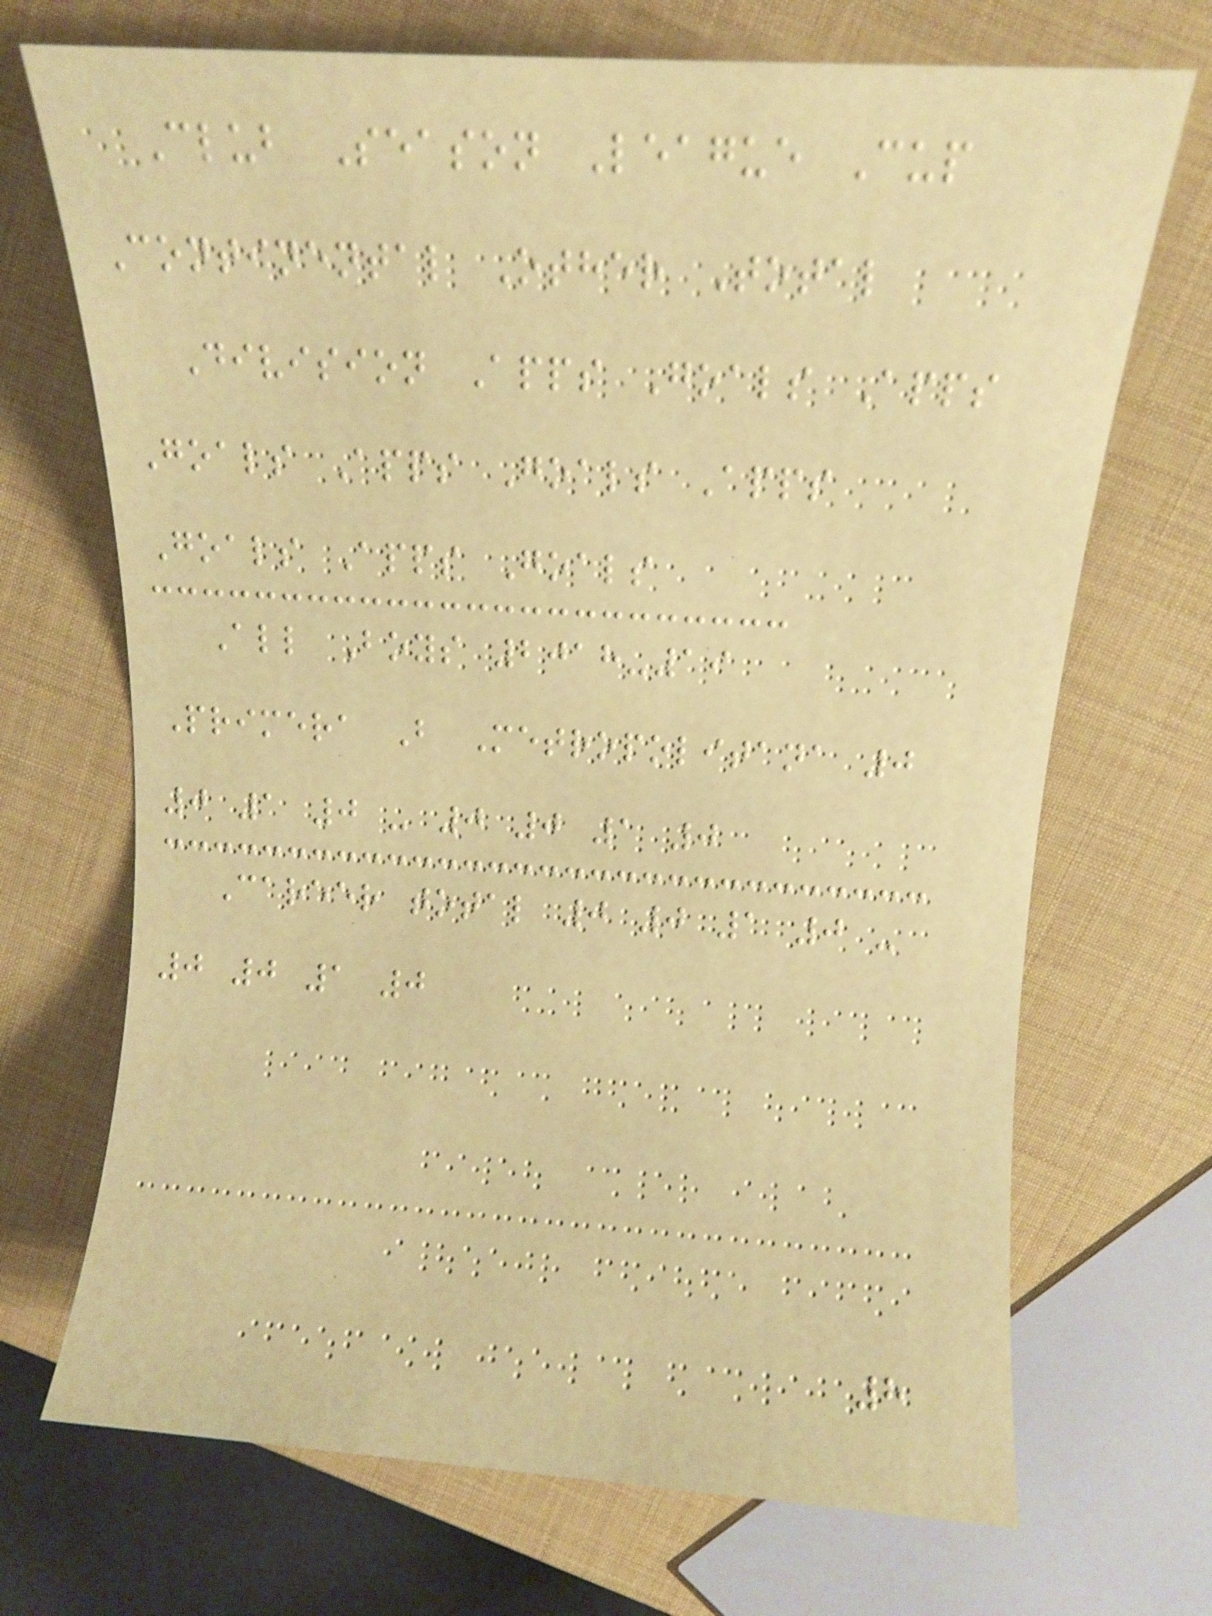Club Season League Cup
Continental Other Total
Division Apps Goals Apps
Goals Apps Goals Apps
Goals Apps Goals
All Boys 2018-19
Primera B Metropolitana 0
0 1 0 - 0 0 1 0
Career total 0 0 1 0 -
0 0 1 0
8
